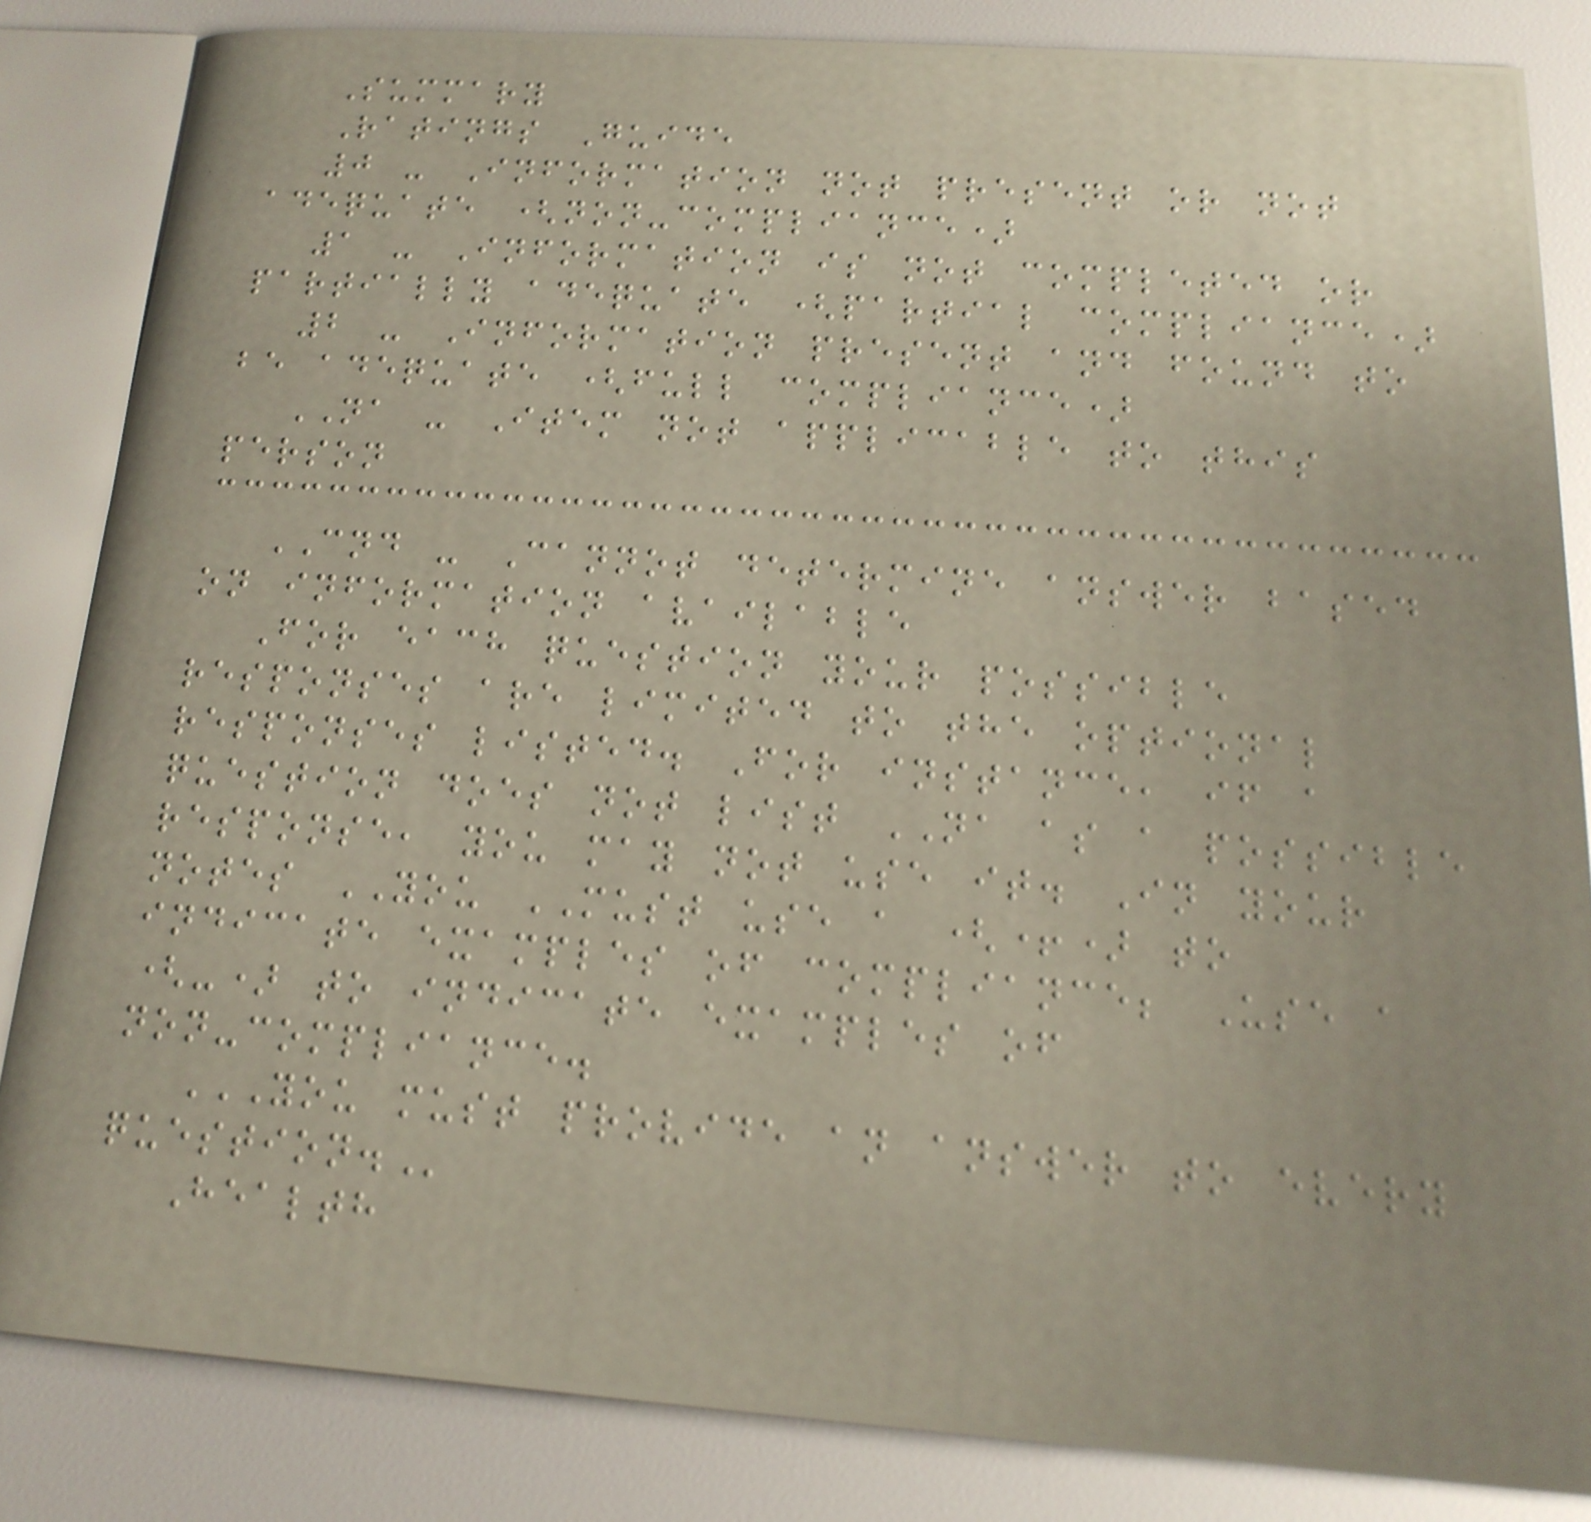Summary
Ratings Guide
0 - Information not present or not
adequate (non-compliance)
1 - Information is not completed or
partially adequate (partial compliance)
2 - Information present and found to
be adequate (full compliance)
NA - Item not applicable to this
person
CND - Cannot determine answer based
on information available
For each question your possible
responses are limited to the optional
responses listed. For instance, if a
question does not list NA as a possible
response, you may not use it. In your
notes YOU MUST use a (+) to
indicate examples of compliance; Use a
(-) to indicate examples of
non-compliance.
YOU MUST PROVIDE AN ANSWER TO EVERY
QUESTION.
Health
